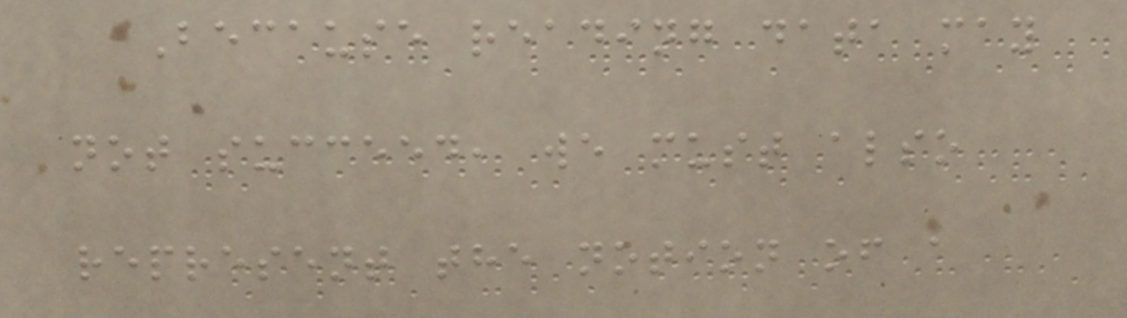Because reading data may
not succeed, we must also
represent the notion of a
